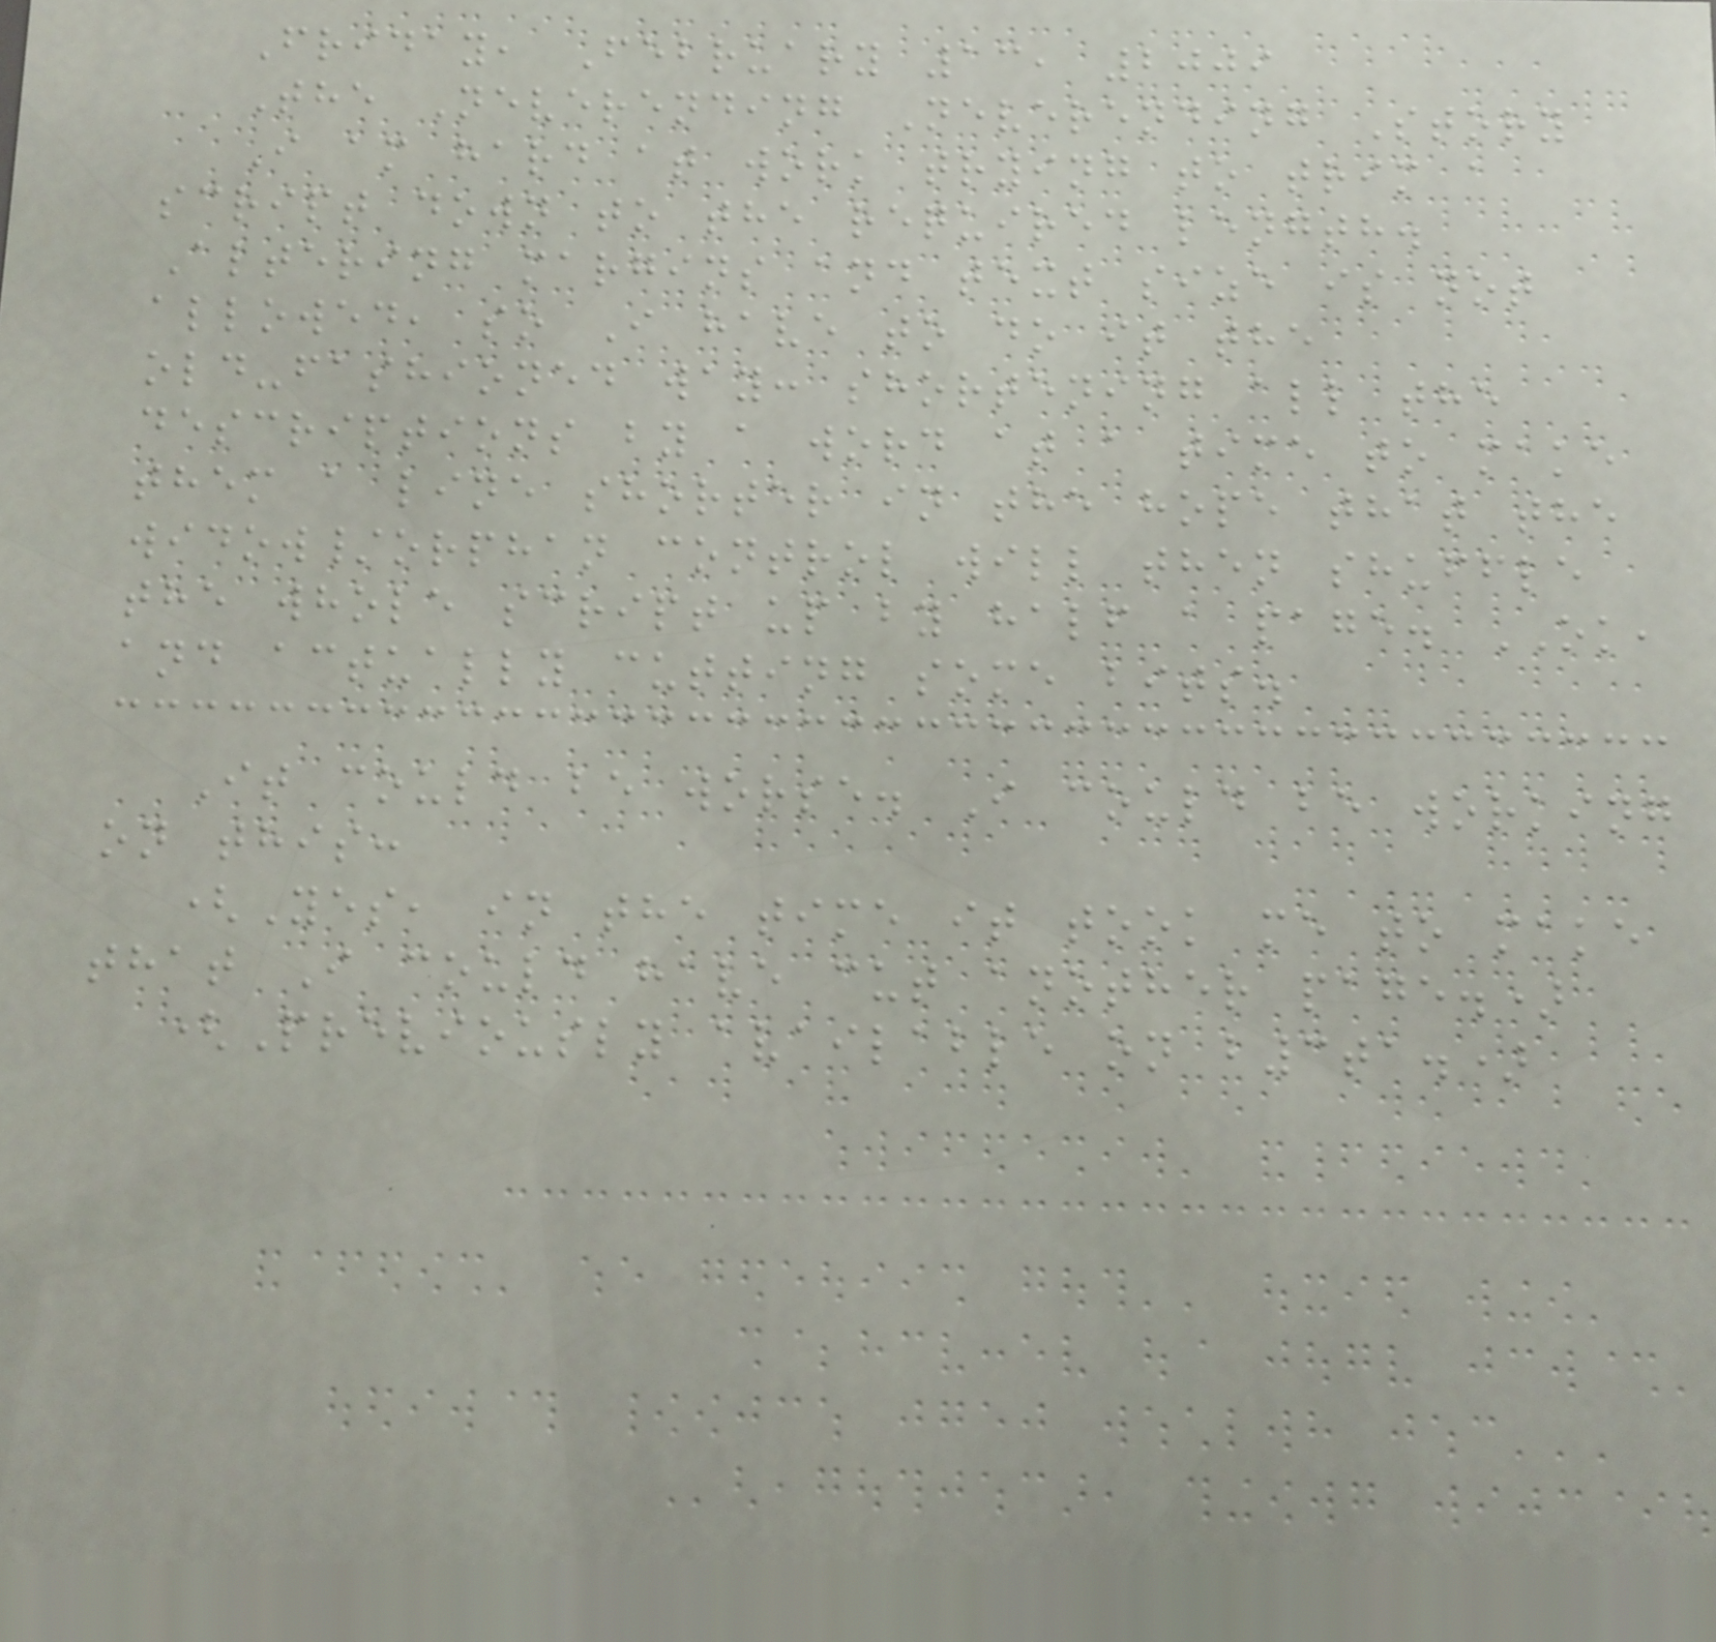Friday, February 13, 2009
The Neverending Neverending Story
I am hard at work trying to trim a
script down to the required length.
Altering margins and text size is not
allowed, so I have to do it the
old-fashioned way: shortening all the
descriptions by a word at a time to make
them a line shorter in the hope that the
widow/orphan control will then shuffle
the whole script up by half a page. OK,
and actually cutting some bits.
It could be worse. I could be working
on this:
(Yes, in the time it took me to make
that I could have cut another page.)
(Previously available on b3ta.)
